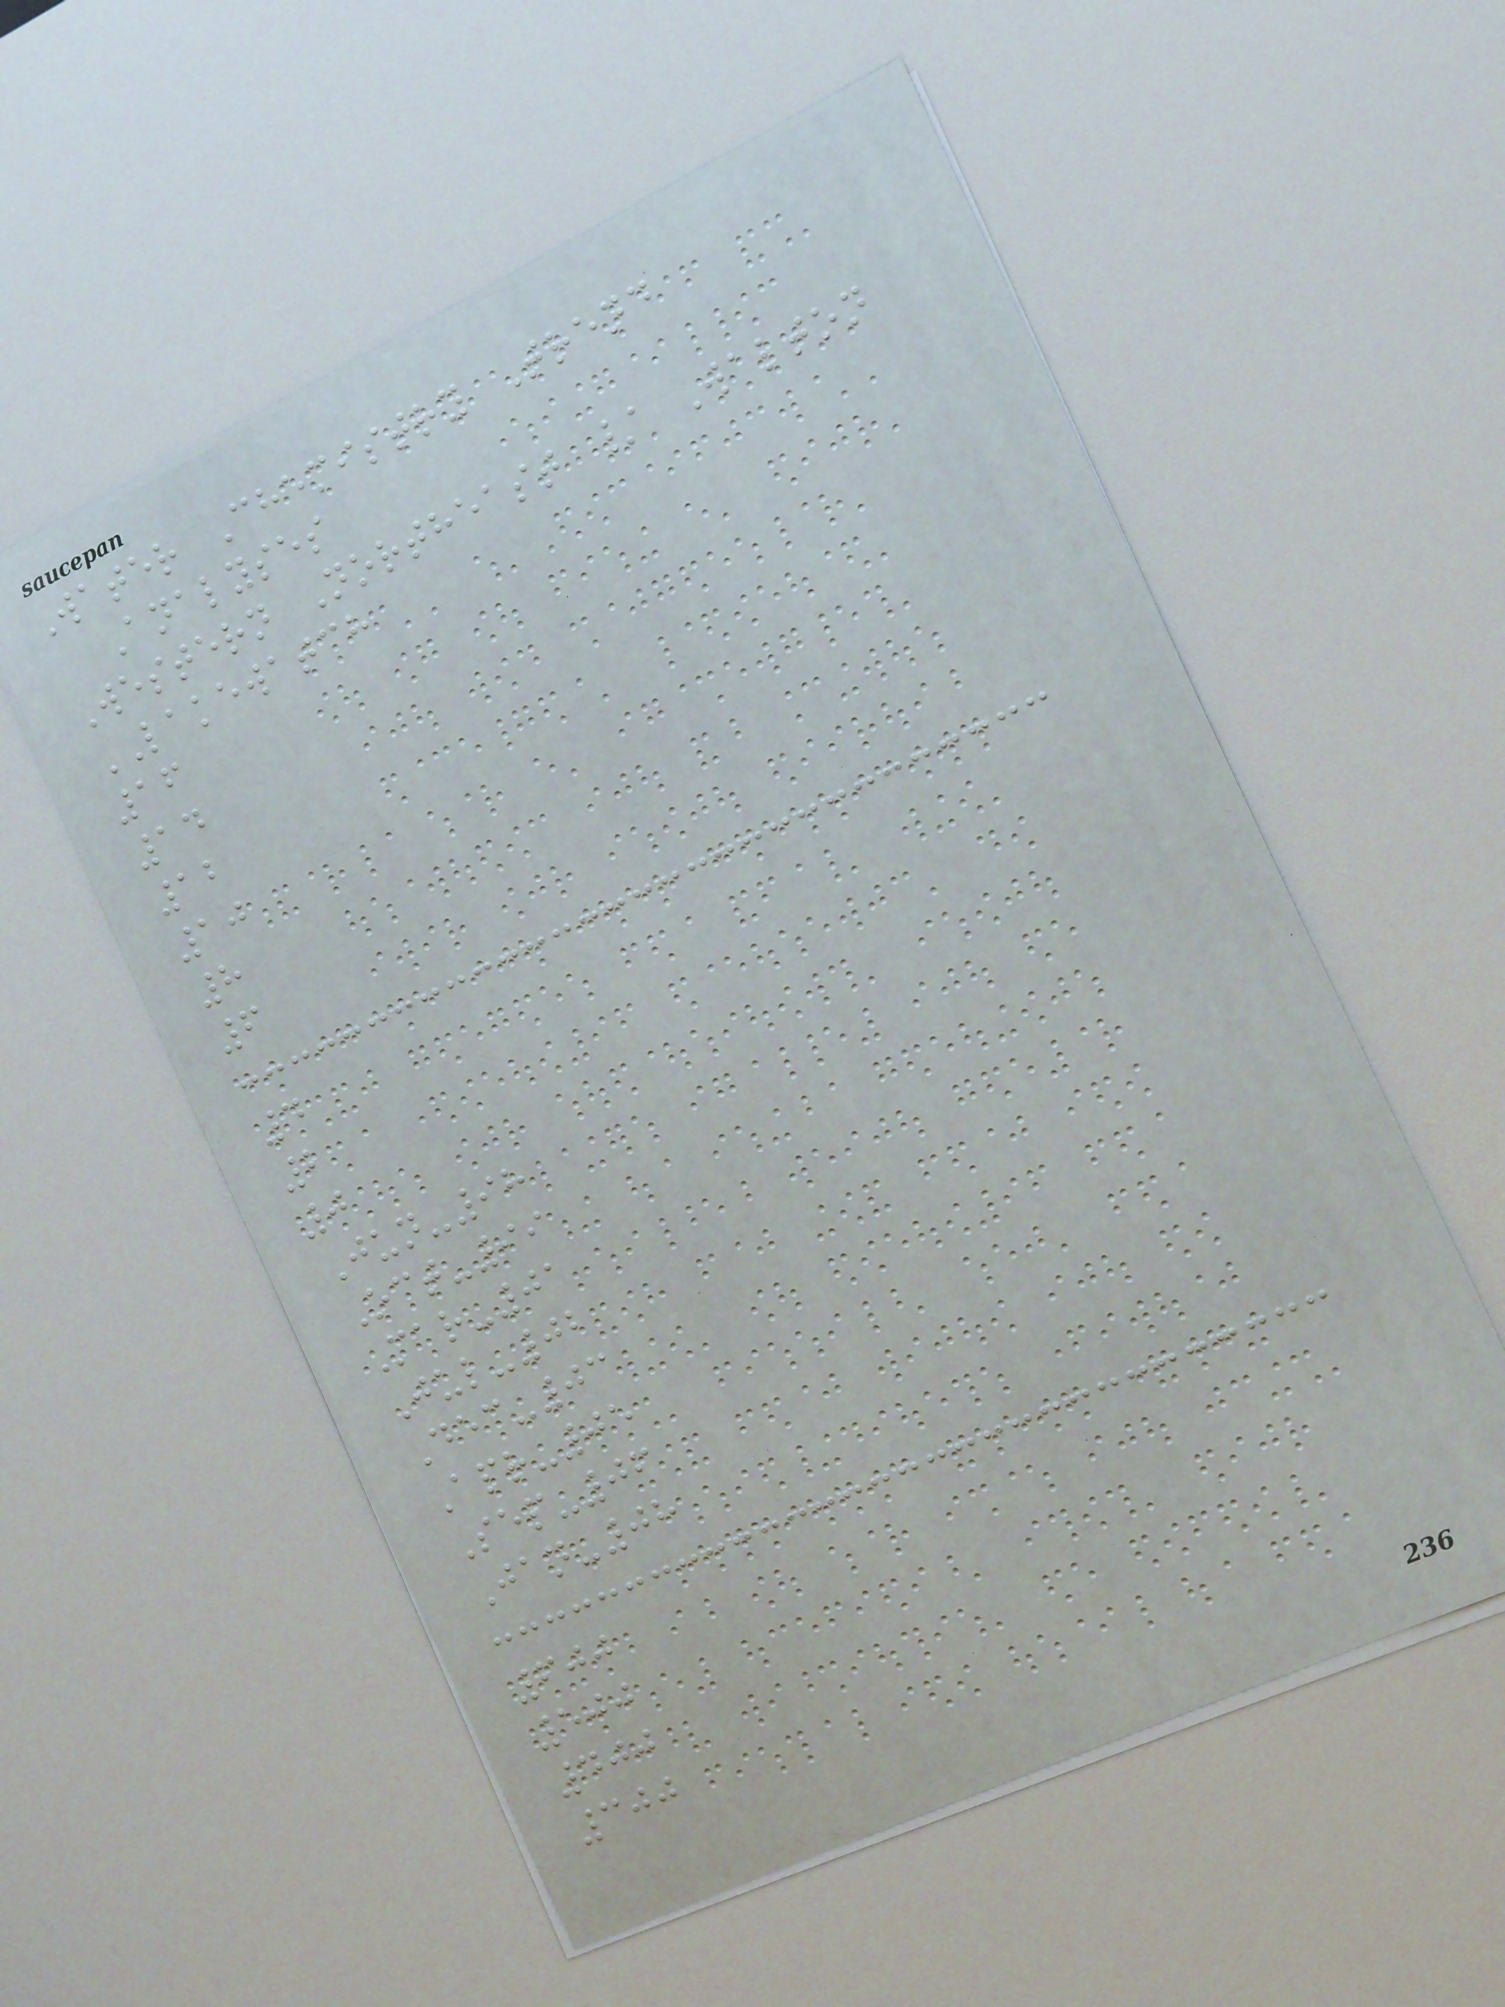Water Chemistry Trend
Analyses
Western Northeast / Walton
LAKEWATCH
16
14
12
10
8
6
4
2
0
Jun-98
Oct-99
Mar-01
Jul-02
Dec-03
Apr-05
Sep-06
Jan-08
600
500
400
300
